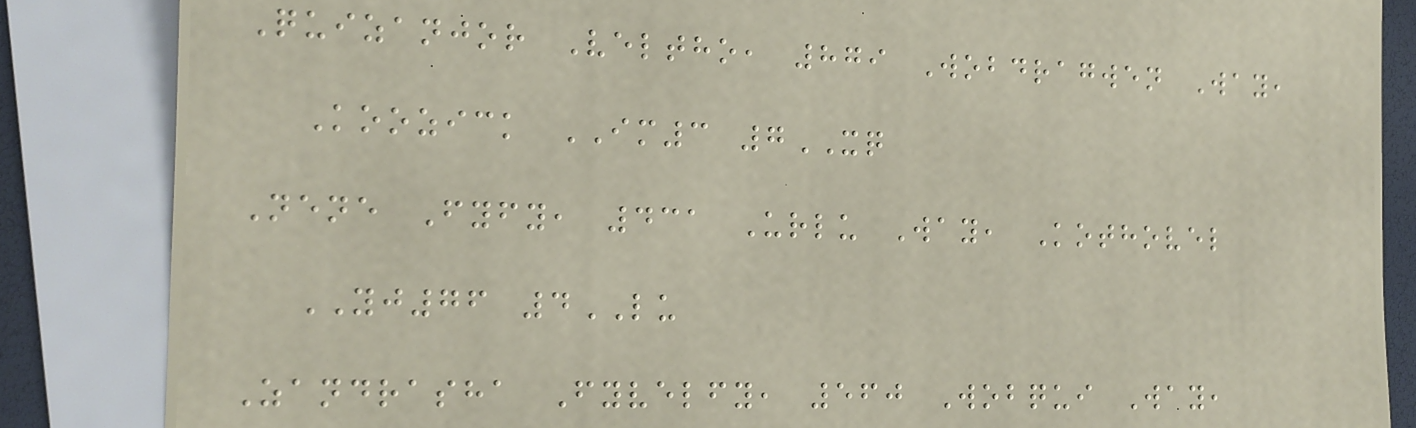Quizanjor Veltho, 879 Wobdragwen Way,
Koozick IM3 7XQ
Nene Fyfy, 431 Urlu Way, Kothovel
YJ76 4LU
Zandrasha Fyvelfy, 560 Wobqui Way,
